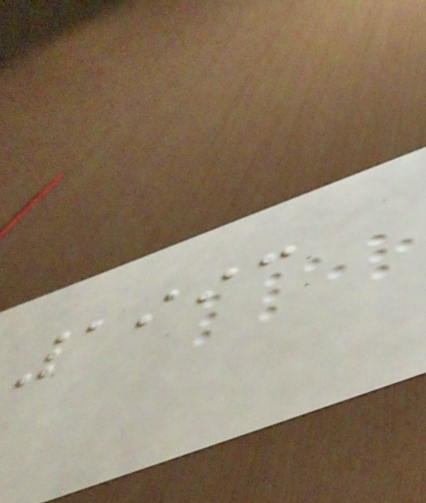1993
